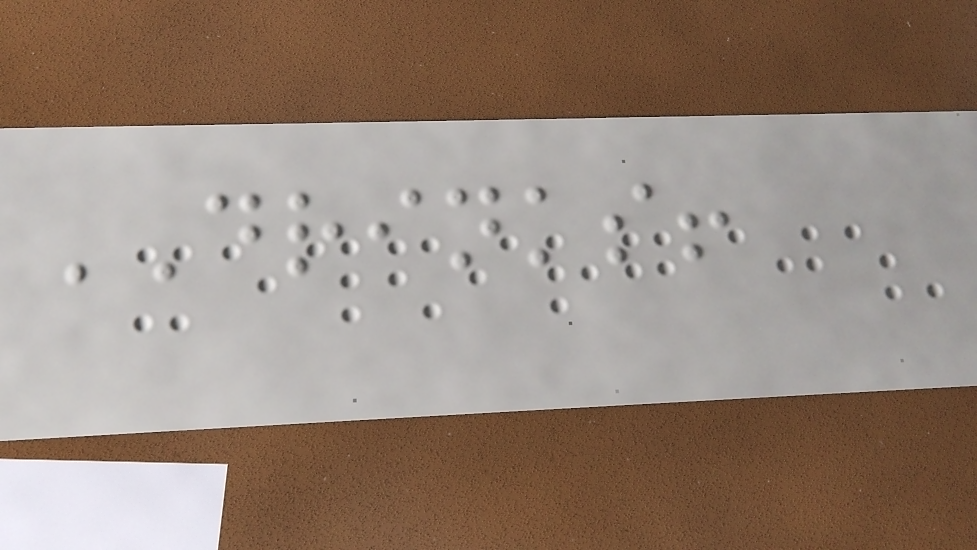DRINKS!
